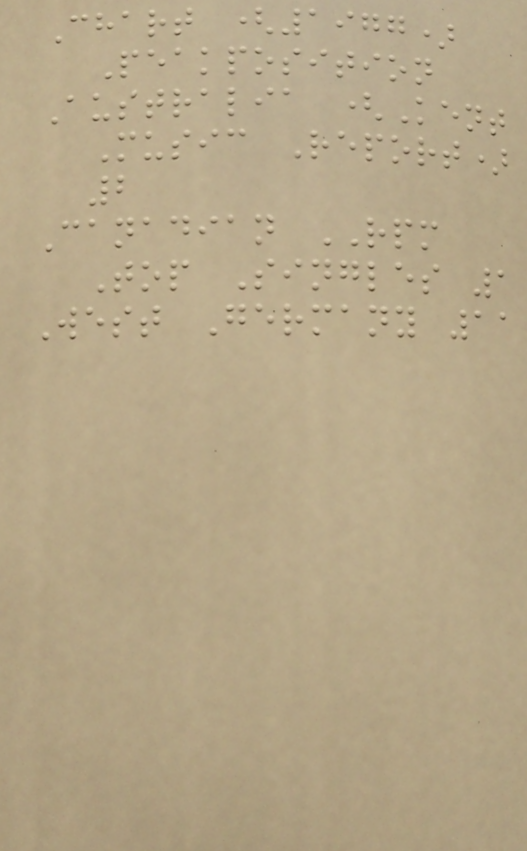Chart (1977)
Peakposition
Australia (Kent
Music Report)
2
Canadian RPM
Top Singles 1
West Germany 11
